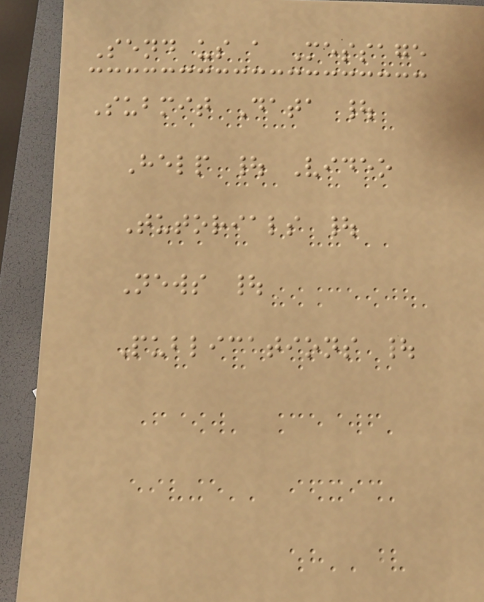Send us a Message
Submit Data |
Help | Video
Tutorials |
News |
Publications |
